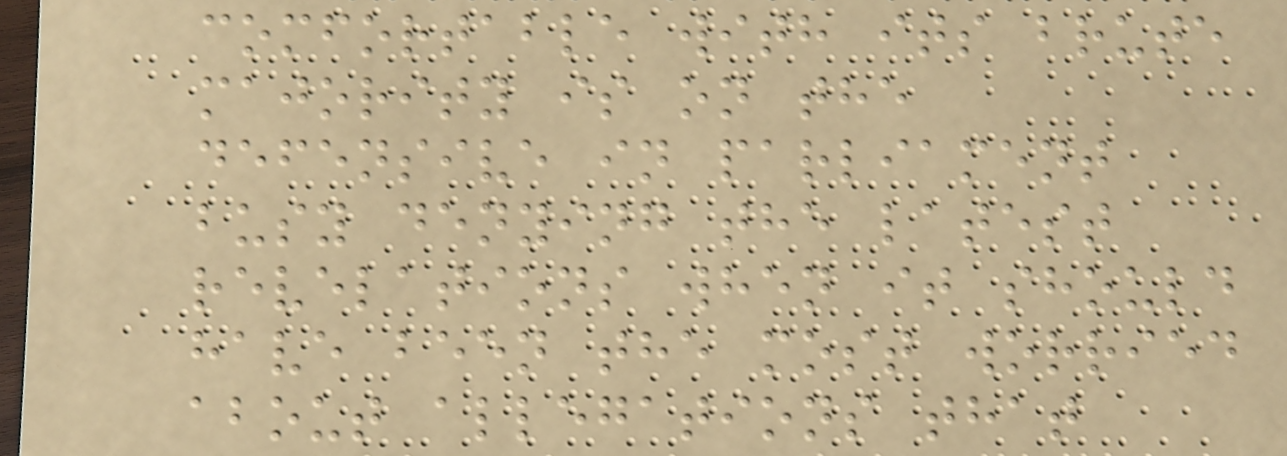comfortable with its brute
majority is on the
defensive in parliament
busy denying the latest
revelations when it should
have been the most worried
about allegations that
